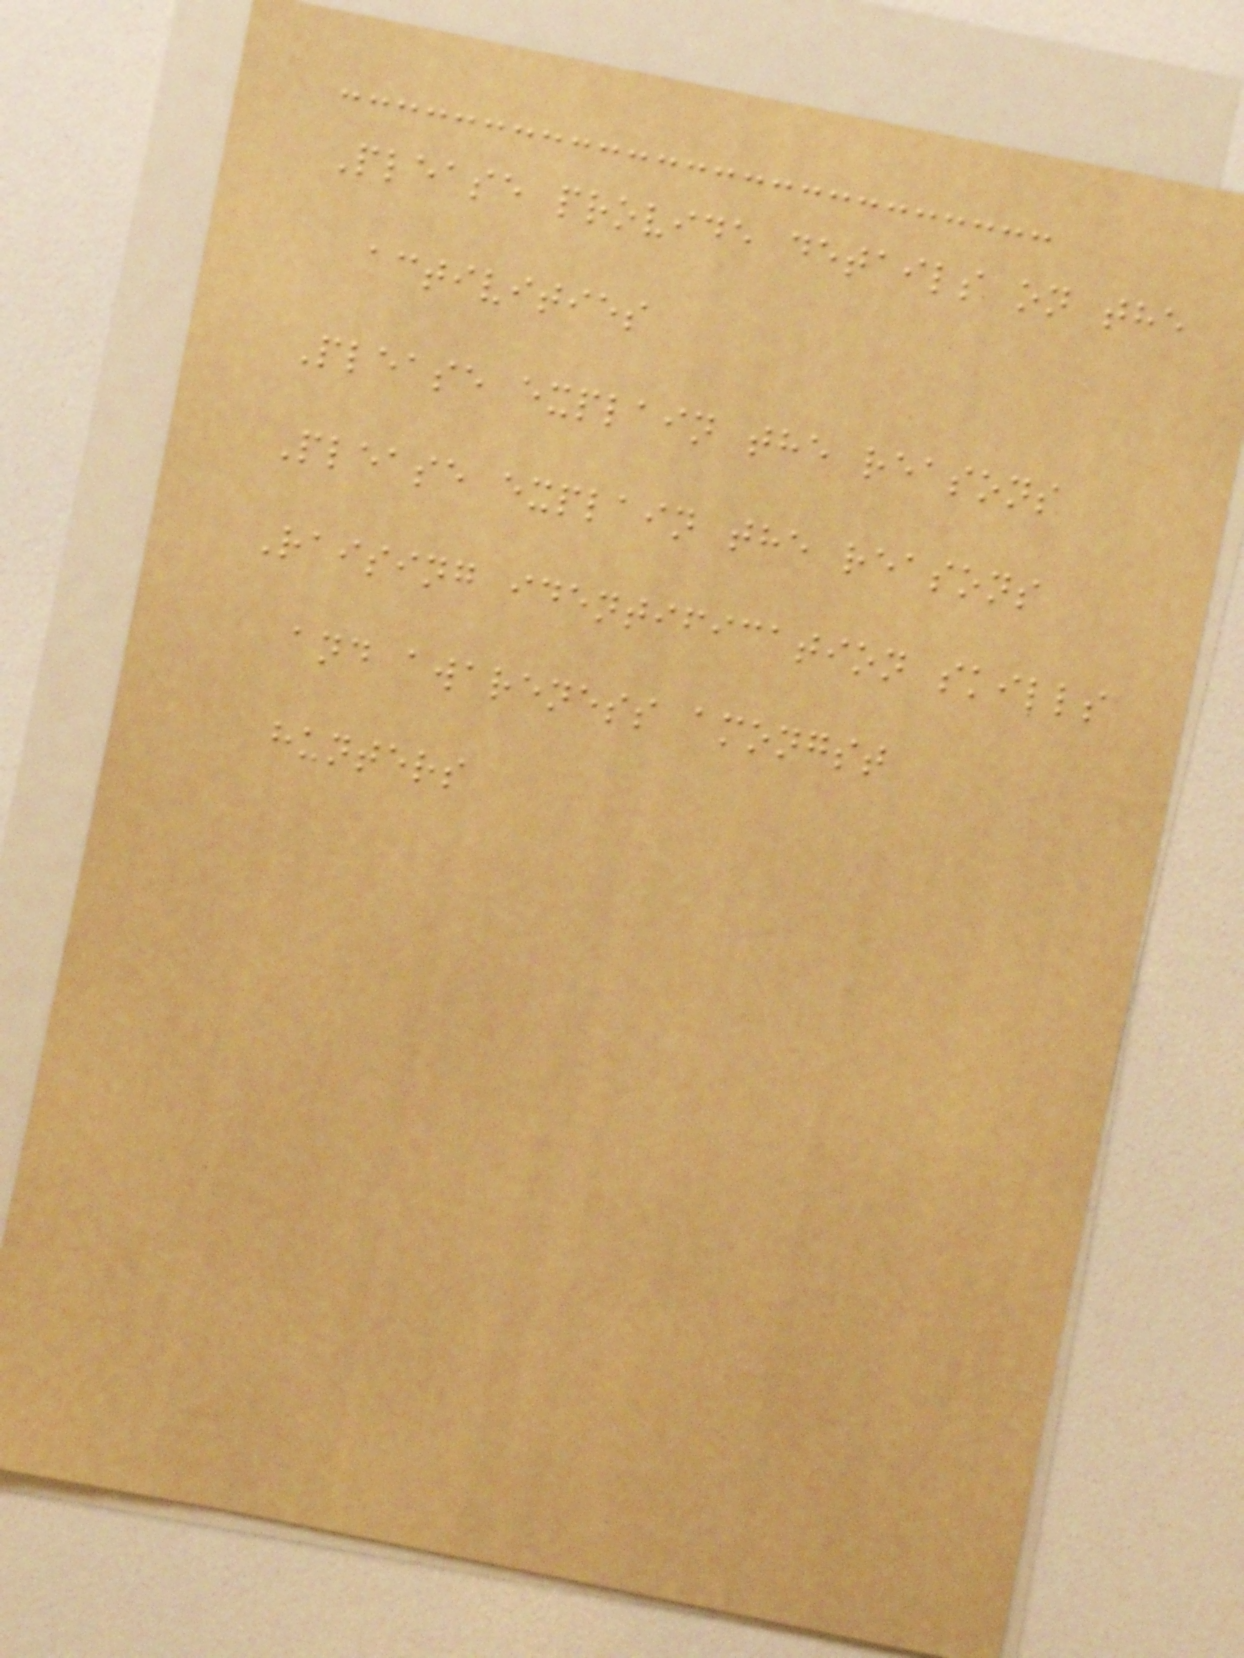Please provide details on the
activities
Please explain the reasons
Please explain the reasons
Raising identification skills
and awareness amongst
hunters
